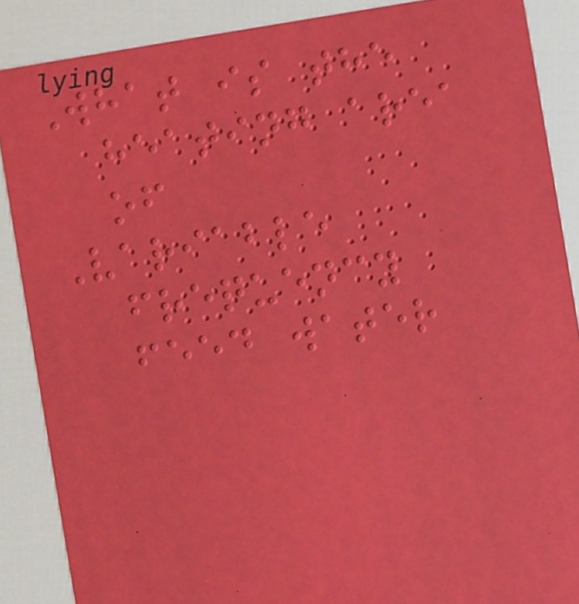What is the
heating area
of
Variable
frequency
feed water
